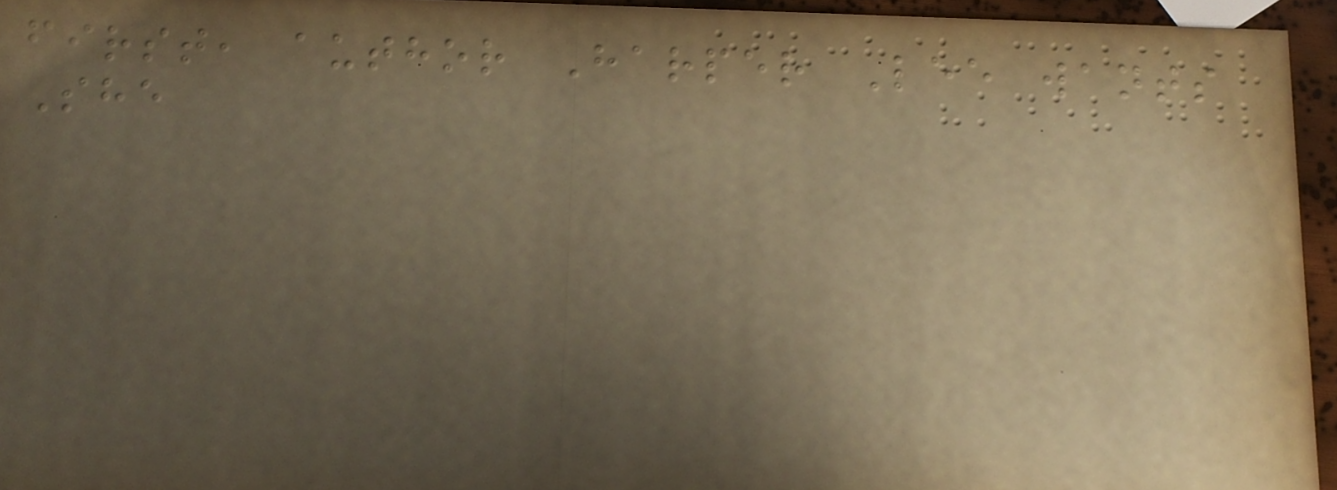first, author Harper Lee wants
She
